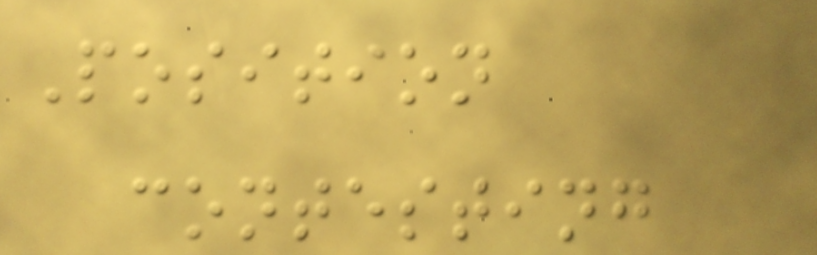Position
contesting
